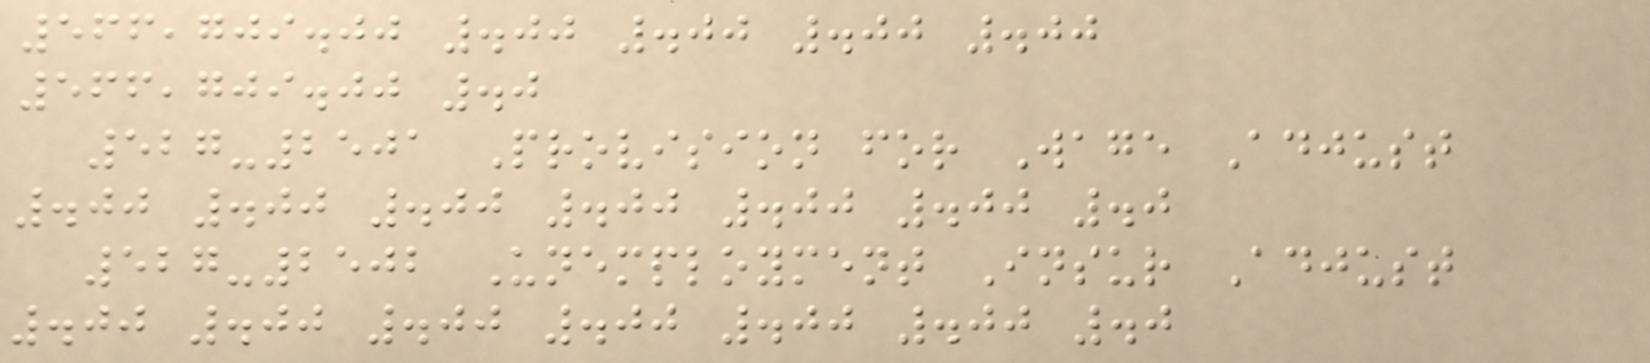566,709.00 .00 .00 .00 .00
566,709.00 .0
527-2501 Provision for Wage Adjust
.00 .00 .00 .00 .00 .00 .0
527-2502 Unemployment Insur Adjust
.00 .00 .00 .00 .00 .00 .0
